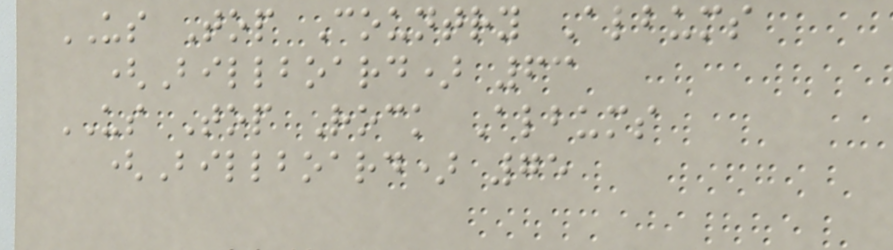US Top Country Albums
(Billboard) 63
US Top Rock Albums
(Billboard) 75
